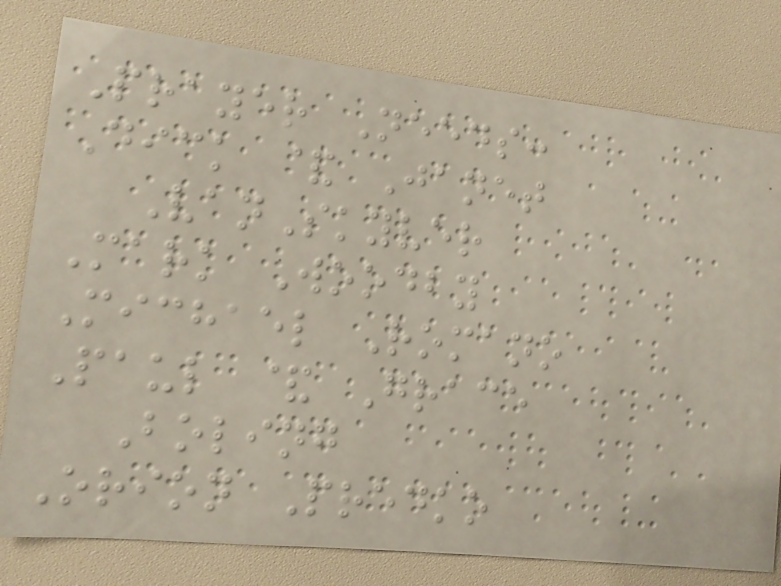Prayer Needs:
Dick & Janet
VanSkyver
Mark Woodby
Michael Romano
Paul & Grace
Boling
Orion Predko
